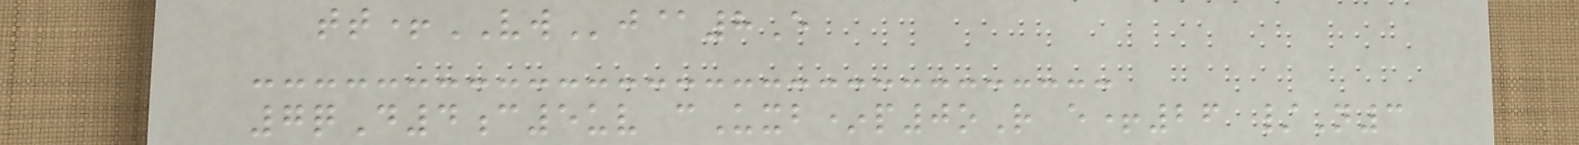tt+VWj@8E
7qD4c5uv cUxb*p0oR e+26 /N3
